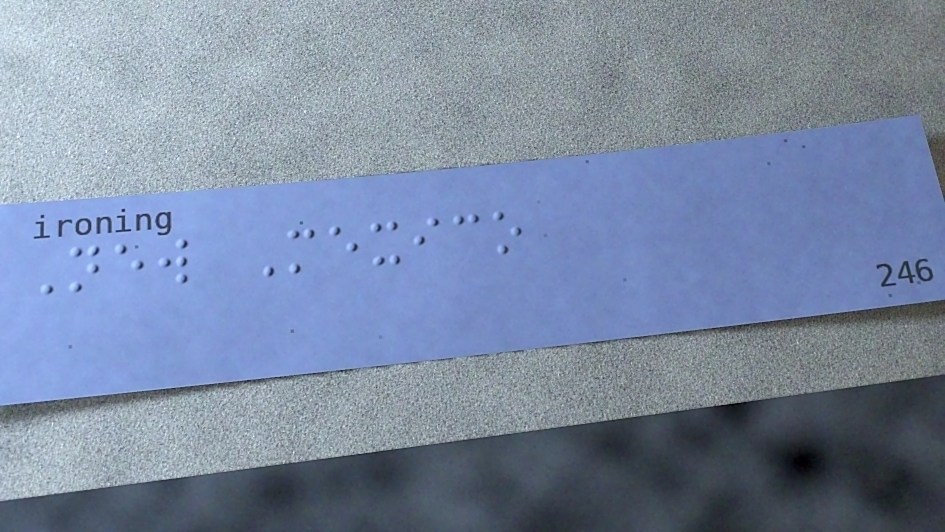New Mexico
